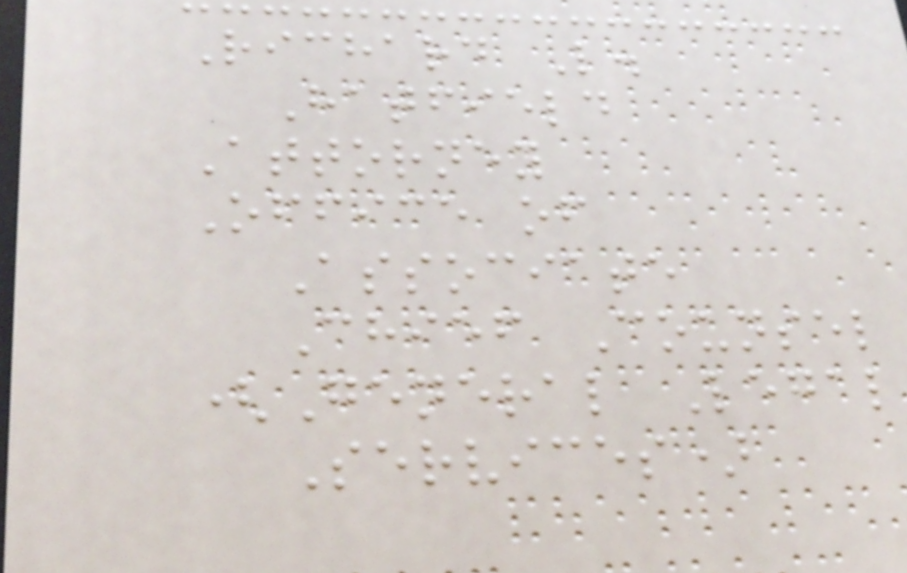Richard L.
Hatfield
Attorney
Office of
Associate
Chief Counsel
(General Legal
Services)
